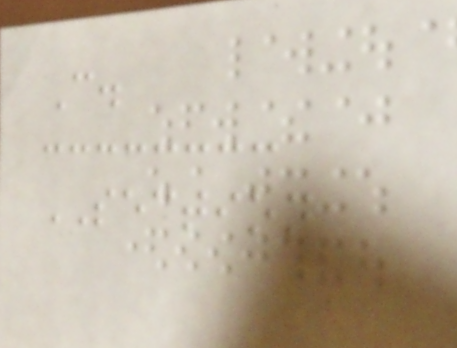C.
SECTION
